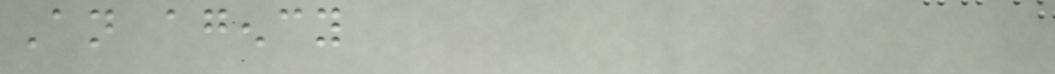An agency
